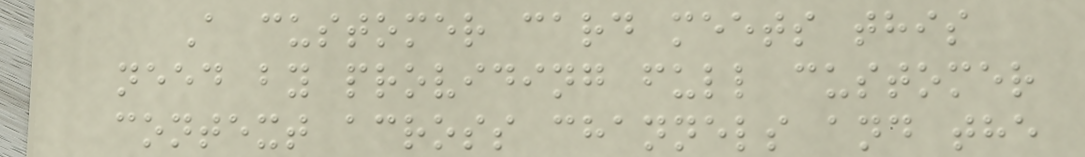A customer card meets this
need by providing full customer
context across channels and the
